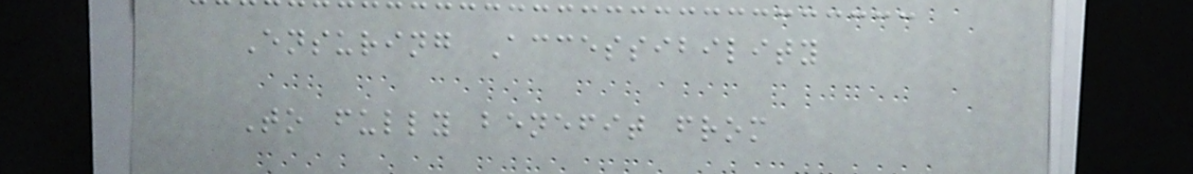Ensuring Accessibility
To fully benefit from
